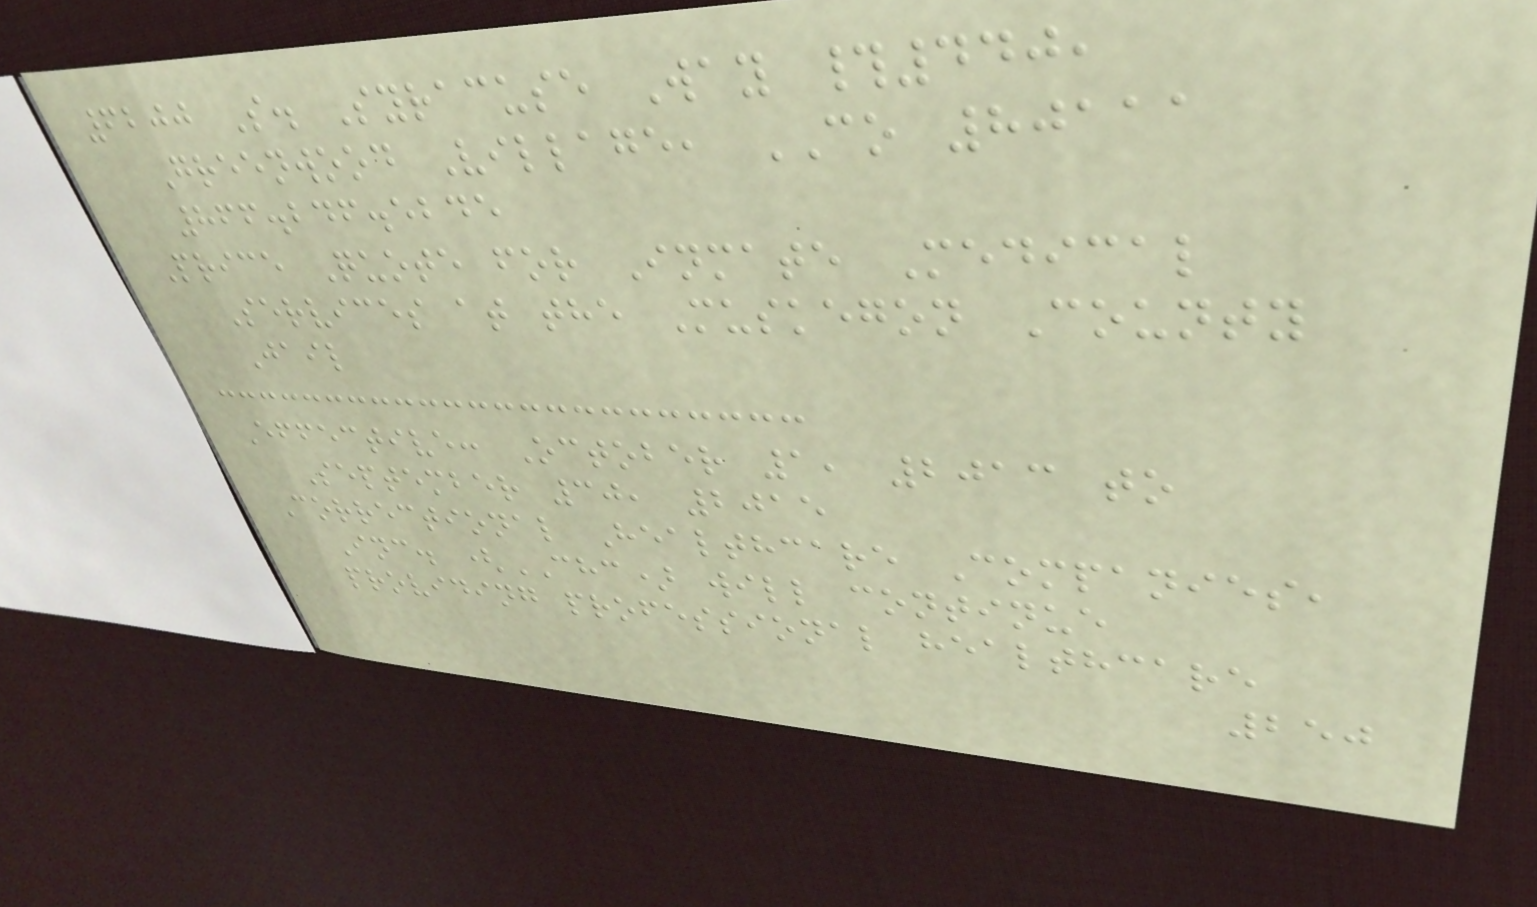6200 S. Syracuse Way #440,
Greenwood Village, CO 80111
866.246.5245
Price Quote for Inmate Medical
Services at the Muskegon County
Jail
Effective: October 1, 2013 to
September 30, 2015
Correctional Healthcare Companies,
Inc. (CHC) will continue
providing professional healthcare
250
